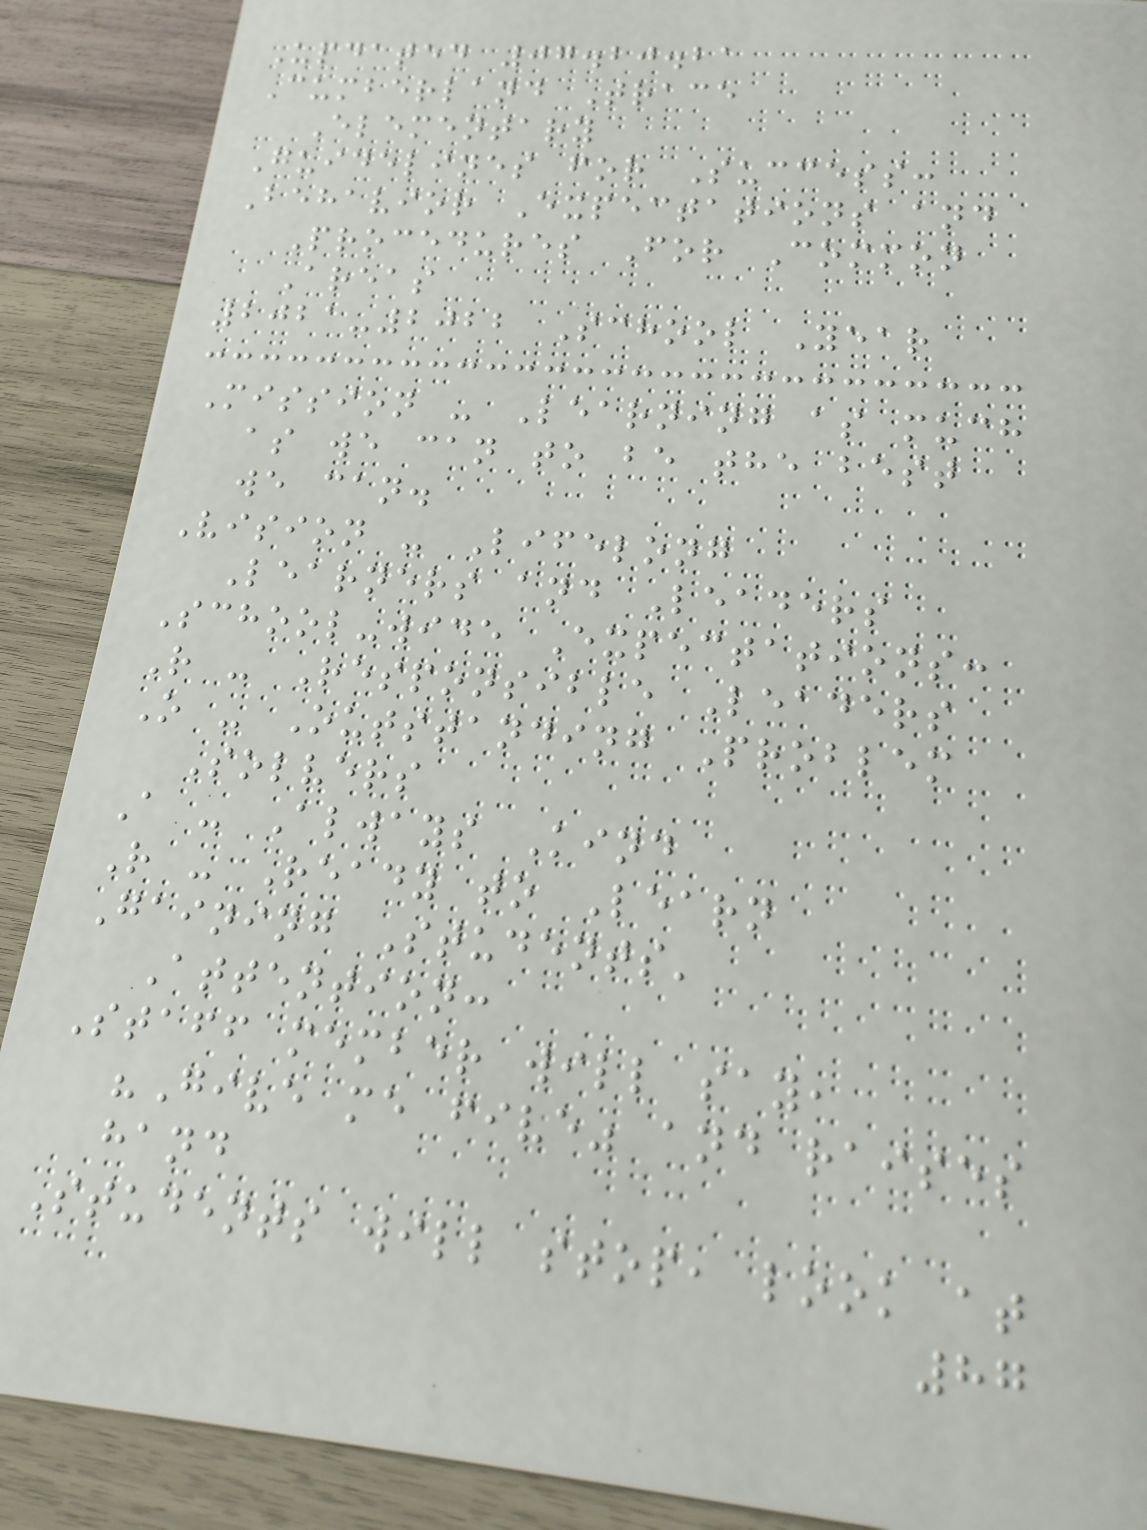Updated 07.20.21
Cumberland Trace
Elementary
Guidelines for Success:
Behavior Expectations and
Procedures For Common
Areas
2021-2022 School Year
Mission - Learning as much
as we can to be the best
we can.
Vision - Lifelong
Learners and Leaders
School-wide Expectations:
R - Responsible Leaders
O - Outstanding Problem
Solvers
A - Always Kind
R - Ready to Learn
Gaining Students'
Attention:
Staff member will say,
"Give me five" and raises
hand
Students will stop, look at
87
